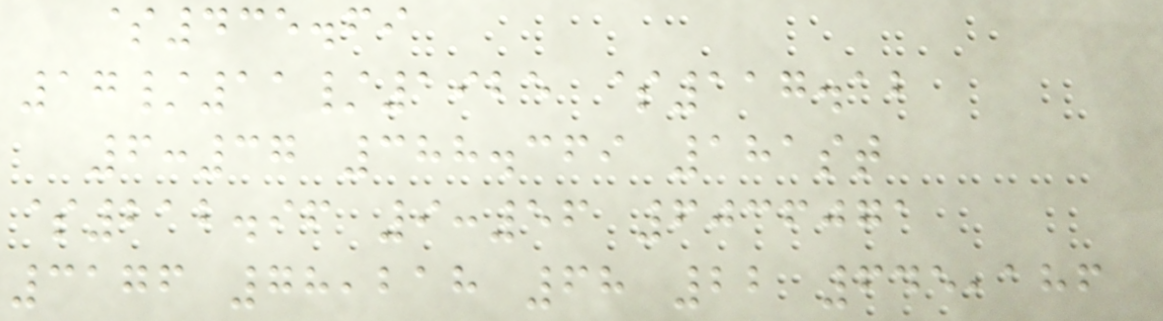$435.69
17/11/1925 $117.12
6:37 388.369 181st
$212.96 9:56 6036071
3176 78,218 68 22 645,186
